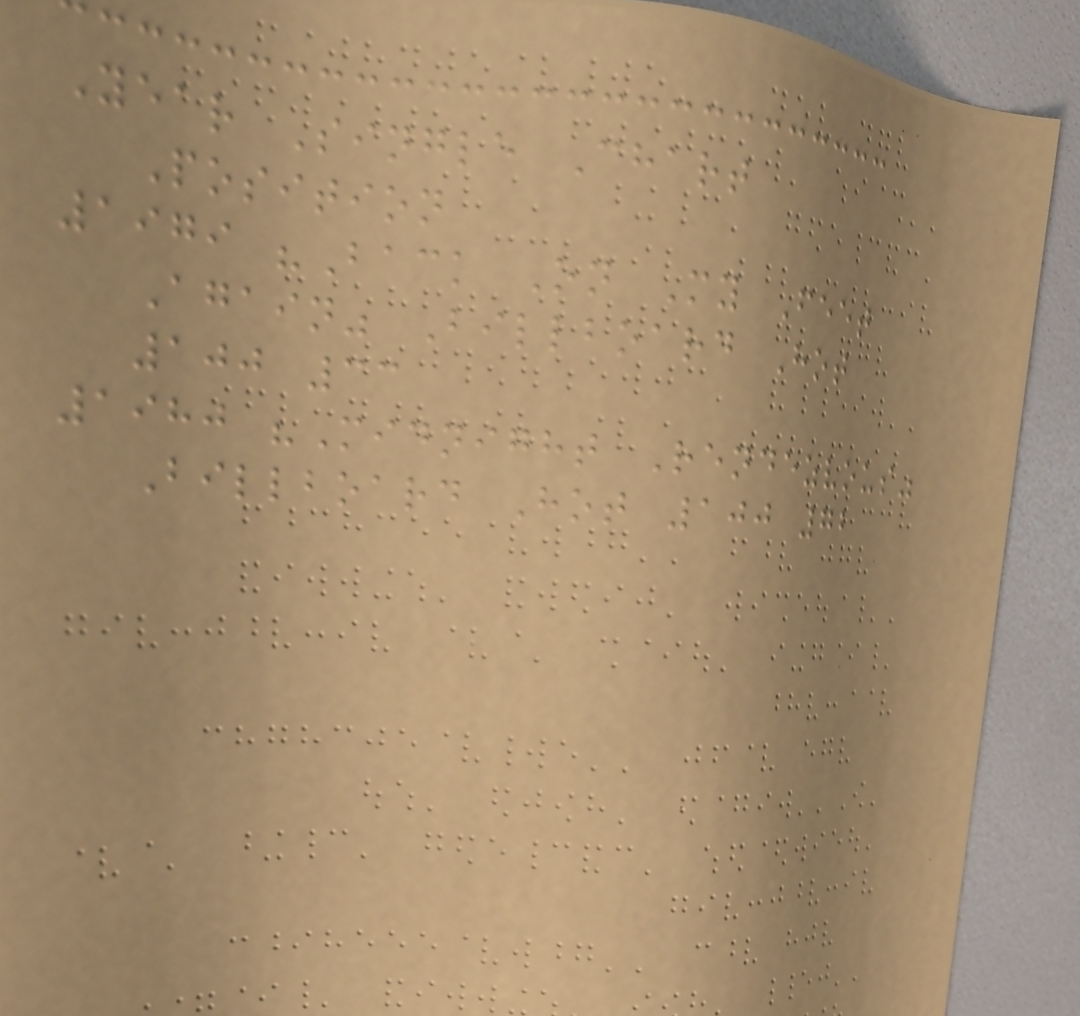Year Single Chart
Position
1979 "Back On My Feet
Again" Billboard Hot
100 33
1980 "Midnight Rendezvous"
Billboard Hot 100 72
